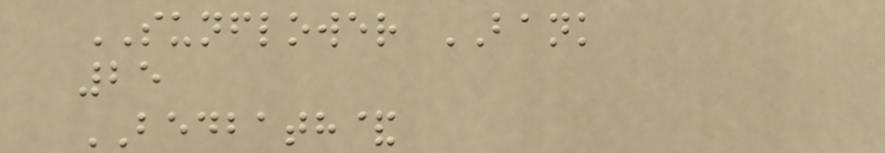SUNFLOWER BANK
25
BEDBATH&
